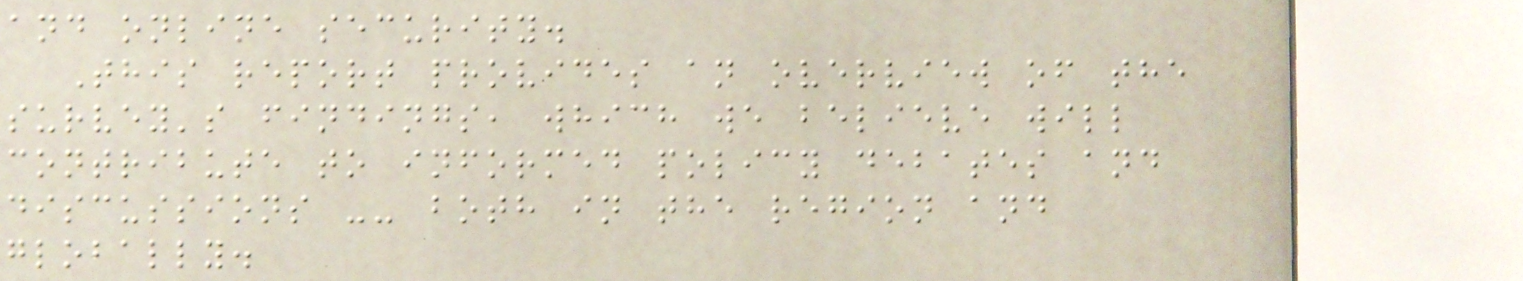and online security.
This report provides an overview of the
survey's findings, which we believe will
contribute to informed policy debates and
discussions -- both in the region and
globally.
